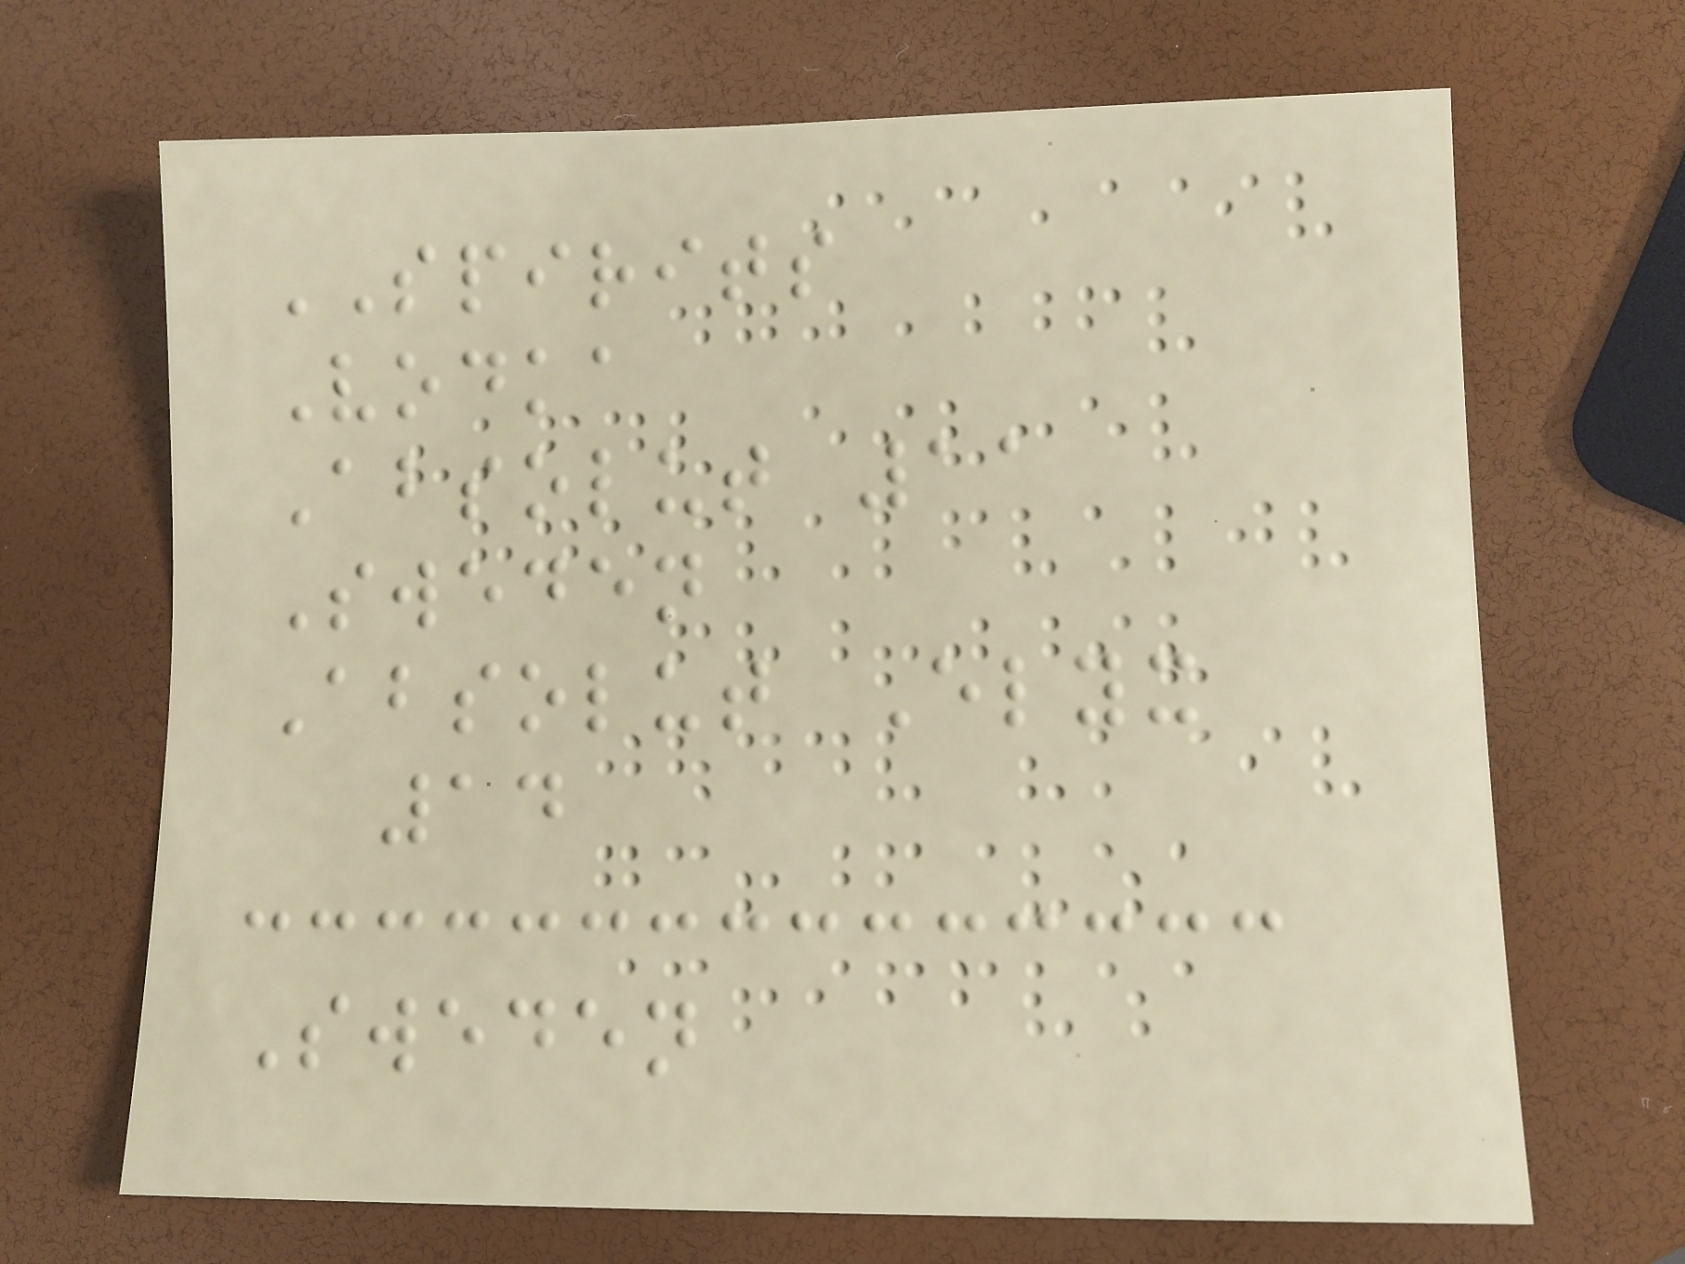SPIRITS
Vodka
Absolut 11
Sweden
Absolut Elyx
14
Sweden
